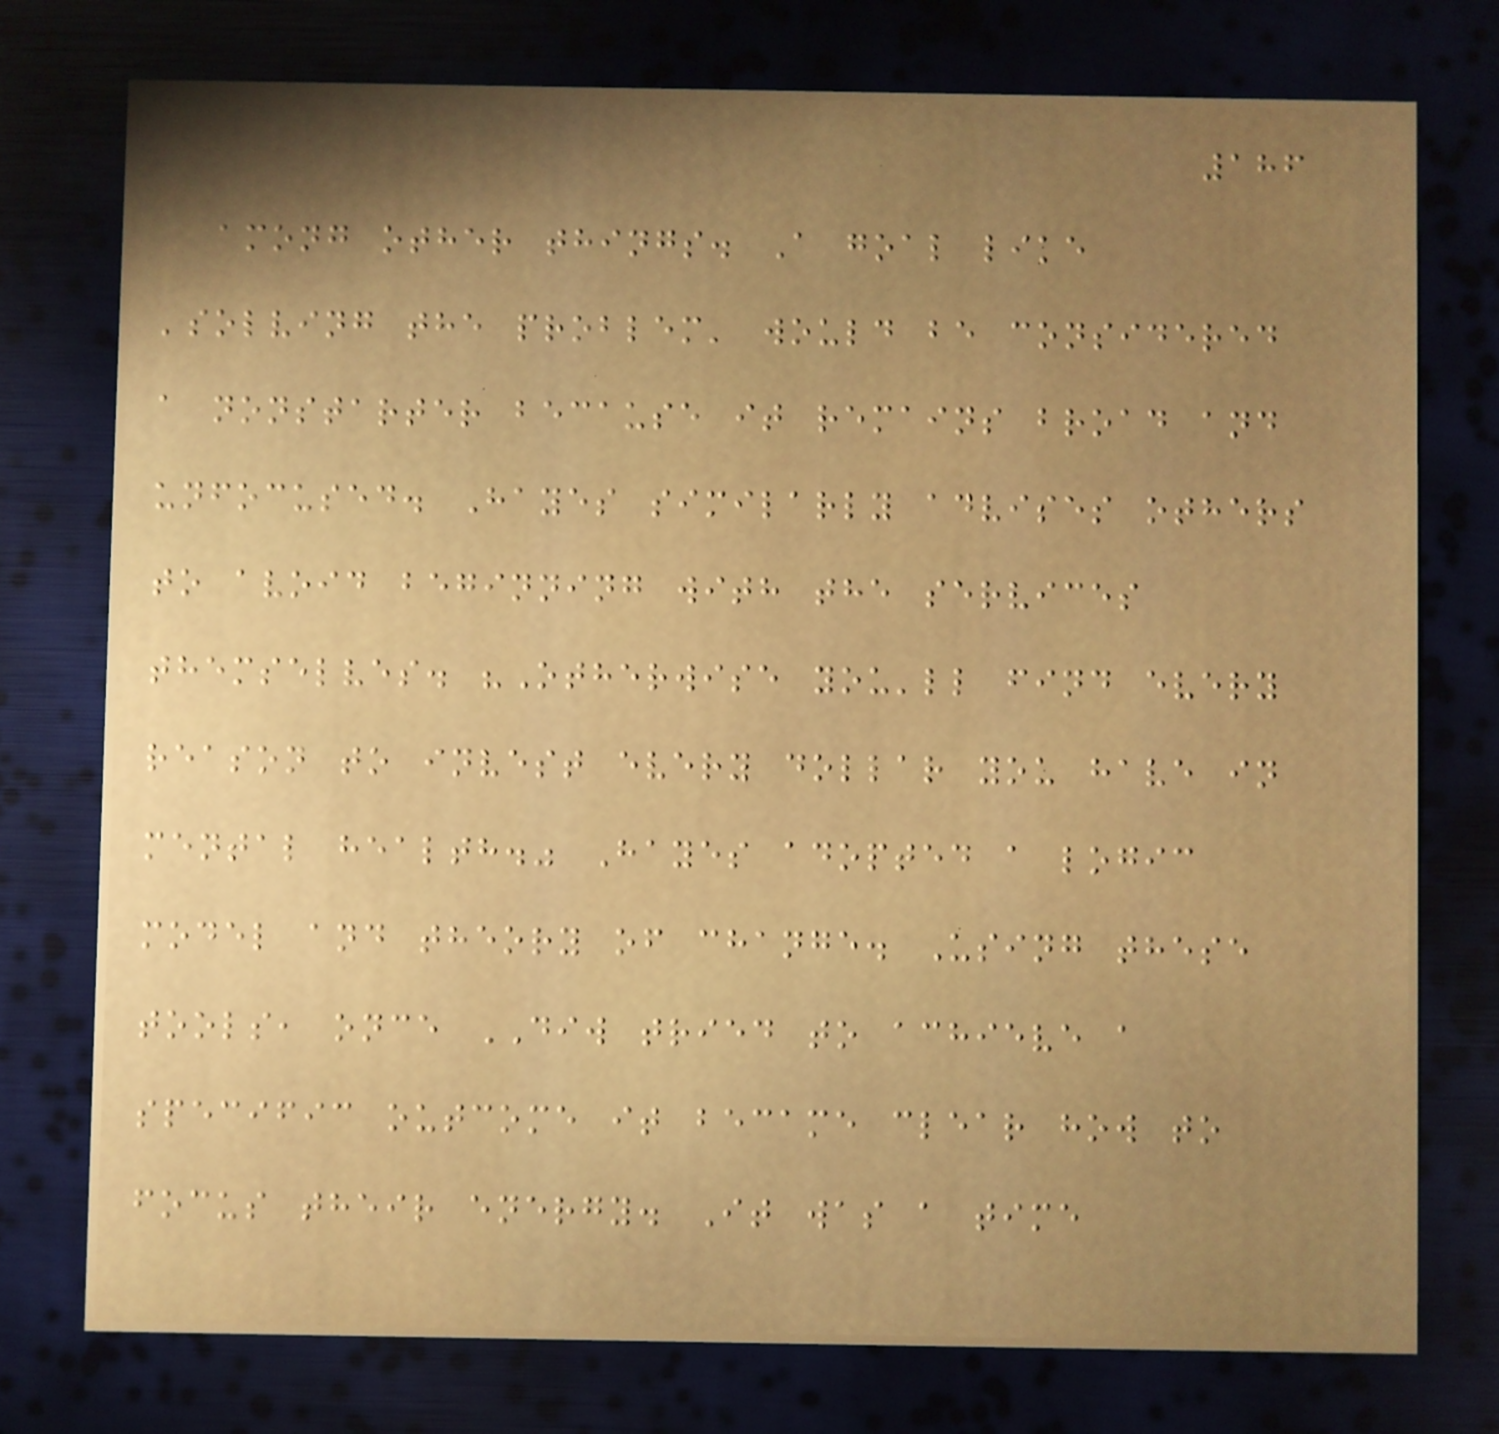186
among other things. A goal like
'solving the problem' would be considered
a nonstarter because it remains broad and
unfocused. Hayes similarly advises others
to avoid beginning with the services
themselves. "Otherwise you'll find every
reason to invest every dollar you have in
mental health." Hayes adopted a logic
model and theory of change. Using these
tools, once DIW tried to achieve a
specific outcome it became clear how to
focus their energy. It was a time
